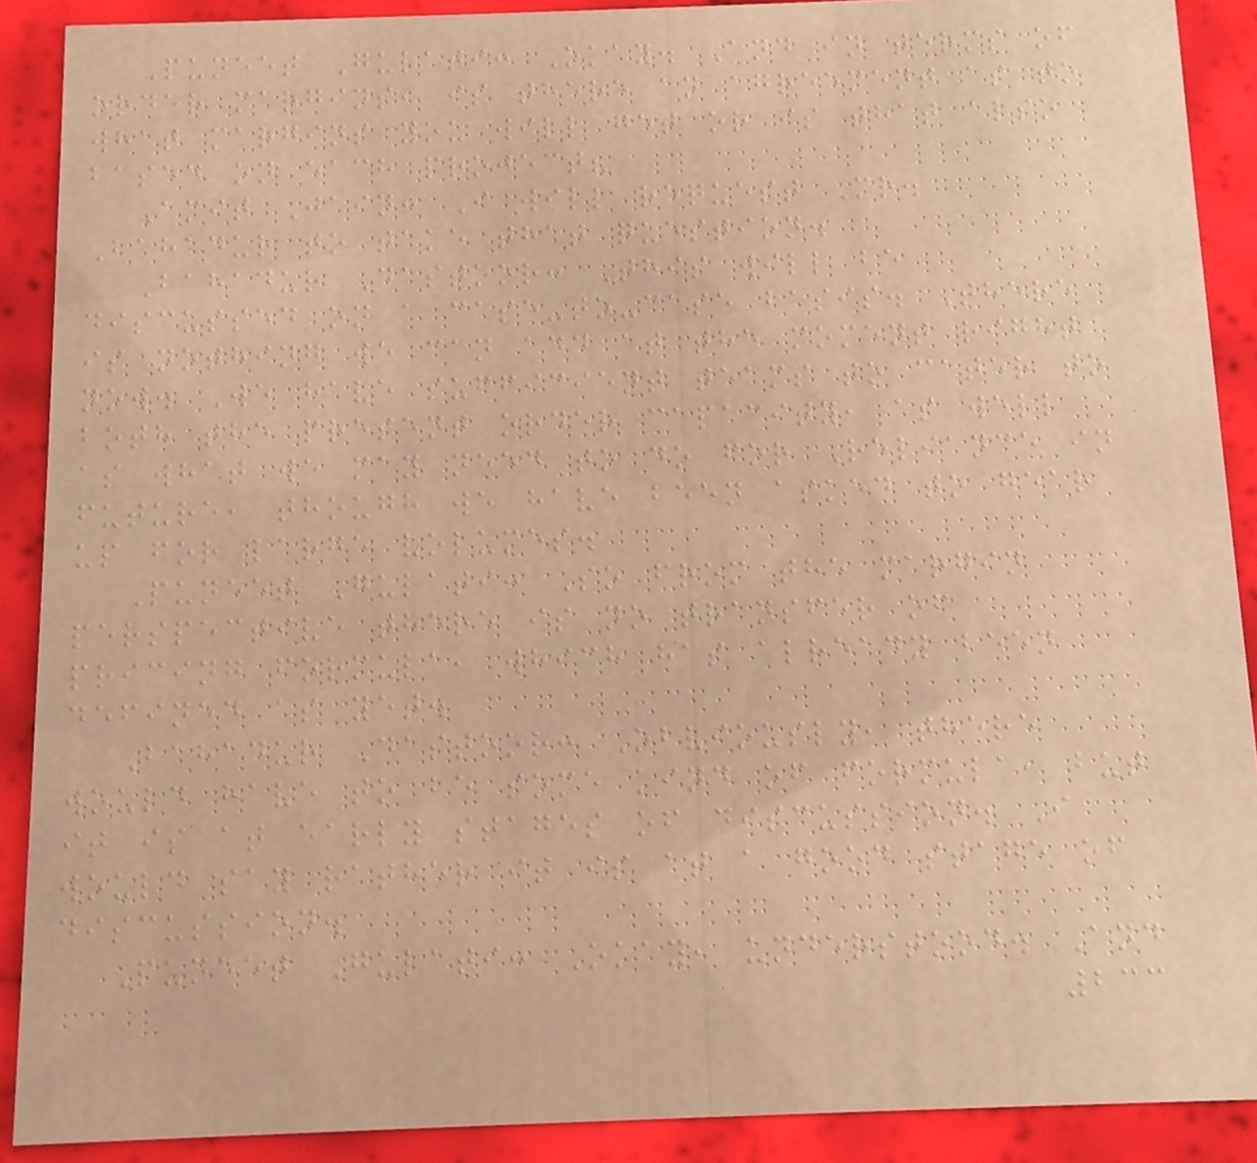Puneet Gulati: Okay. And in terms of
order margins, is there an agreement as to
what margins you will get or is that also
based on each project?
Amit Jain: I will request Mr.
Bahadur to take that question.
Bahadur Dastoor: This will be
discussed on a case-to-case basis. There
is nothing we can add at the moment right
now. We have sufficient teams to cater to
both the present order capacity, as well
as what we may need to do for Reliance in
future, though we have been asked to gear
up for large volumes.
Puneet Gulati: So from the margin
perspective there is no transfer of
pricing formula, which has already been
defined as yet.
Bahadur Dastoor: Obviously, there
would have to be some kind of formula, but
it is at early stages of discussion. I
would say rather it is at a good stage of
discussion.
Puneet Gulati: Okay, understood. And
233
